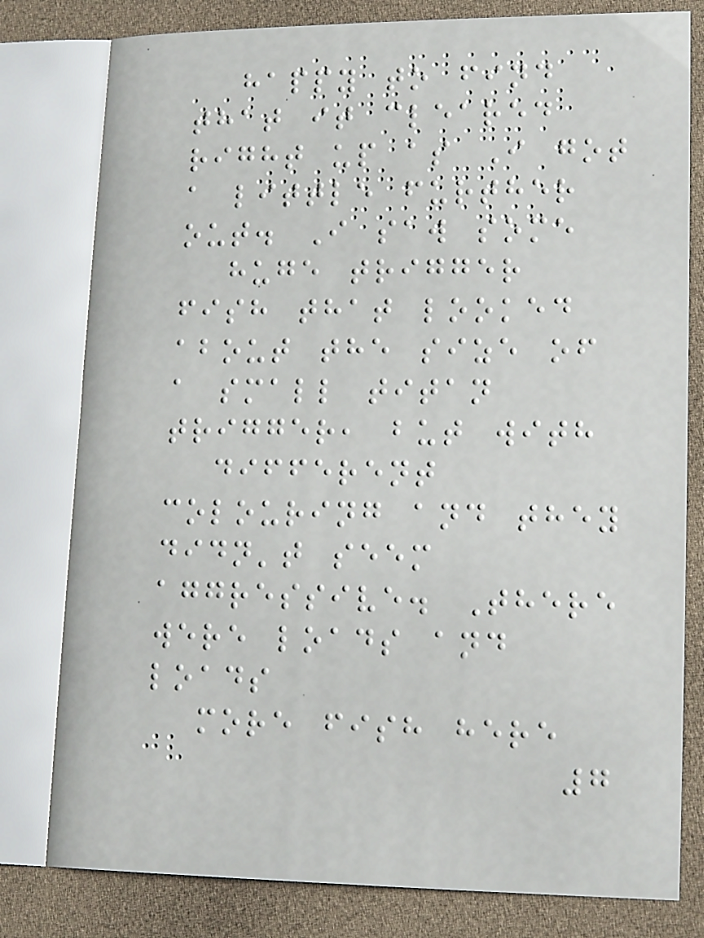happy to find
that it cleared
right up as I got
a little further
out. I saw some
huge trigger
fish that looked
about the size of
a small titan
trigger, but with
different
colouring and they
didn't seem
aggressive. There
were loads and
loads
more fish here
7
